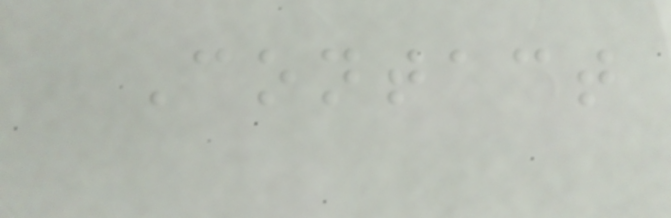Contact
